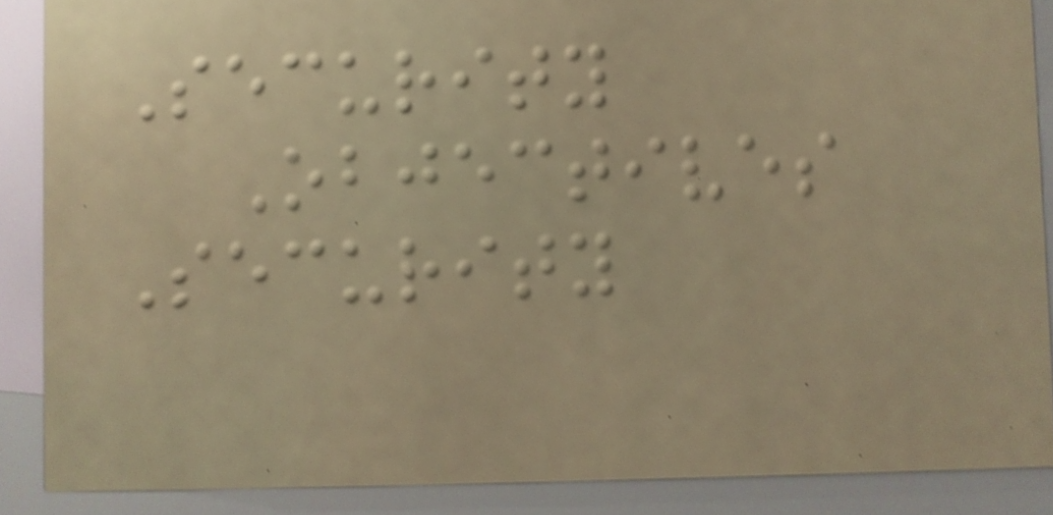Security
Objectives
Security
